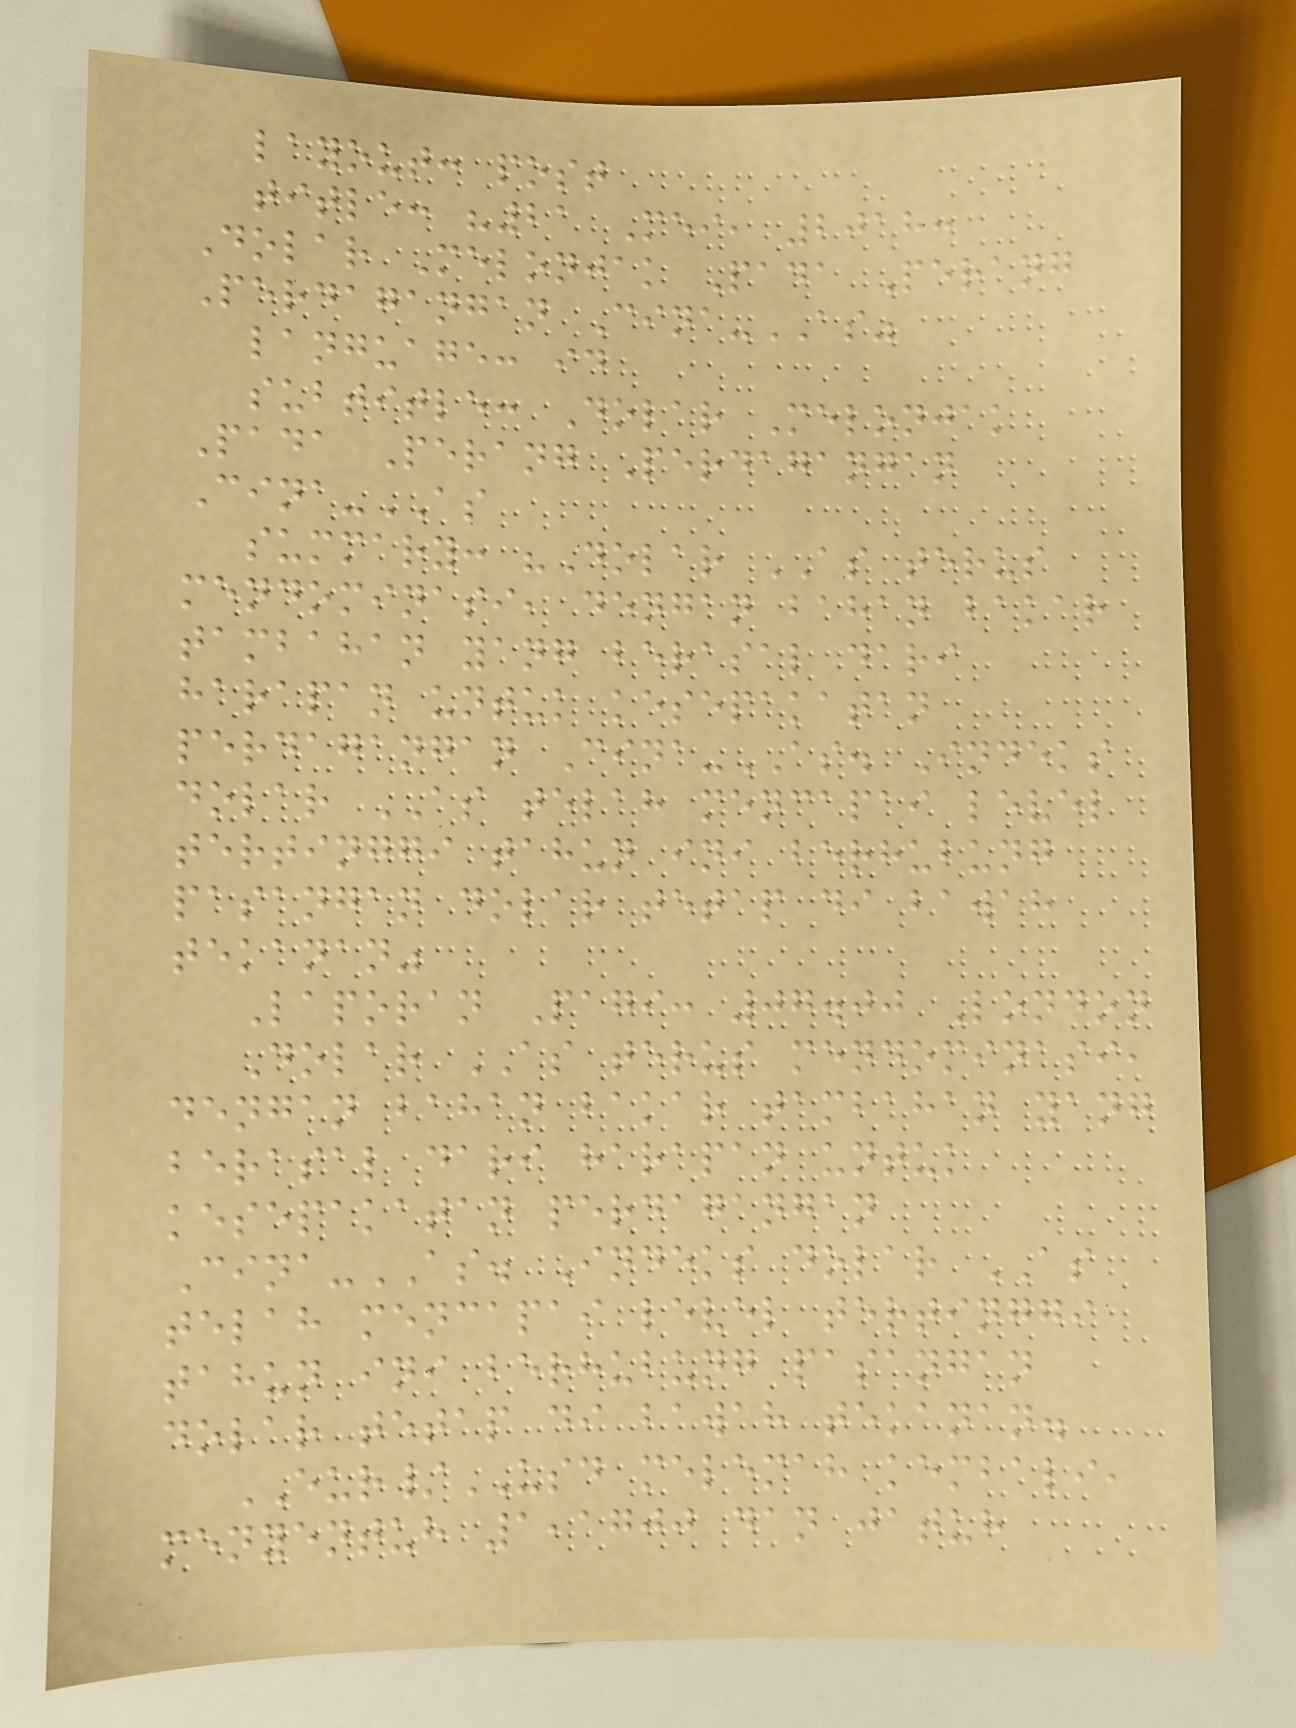layout: post
title: "21 Mei, 2018:
Dolar Melonjak Pada Perang
Perdagangan Cina-AS"
language: id
subtitle: Dolar Melonjak
Pada Perang Perdagangan
Cina-AS
summary: "Dolar AS terus
mendominasi, dengan bahan bakar
tambahan yang berasal dari
harapan untuk kesepakatan
perdagangan Cina-AS. Indeks
dolar AS telah mencapai level
tertinggi tahun ini berhubung
pasangan dolar tetap di bawah
tekanan"
Laporan Pagi: 07.00 London
Dolar AS terus mendominasi,
dengan bahan bakar tambahan yang
berasal dari harapan untuk
kesepakatan perdagangan
Cina-AS. Indeks dolar AS
telah mencapai level tertinggi
tahun ini berhubung pasangan
dolar tetap di bawah tekanan.
EUR/USD melemah kembali,
menyentuh 1,1700 dan jatuh
